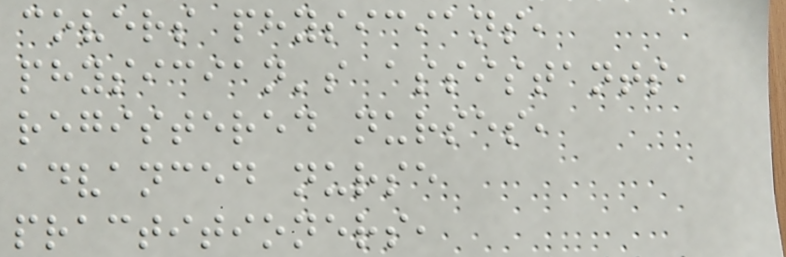covers physicians,
physician's assistants,
registered nurses,
advanced nurse
practitioners,
